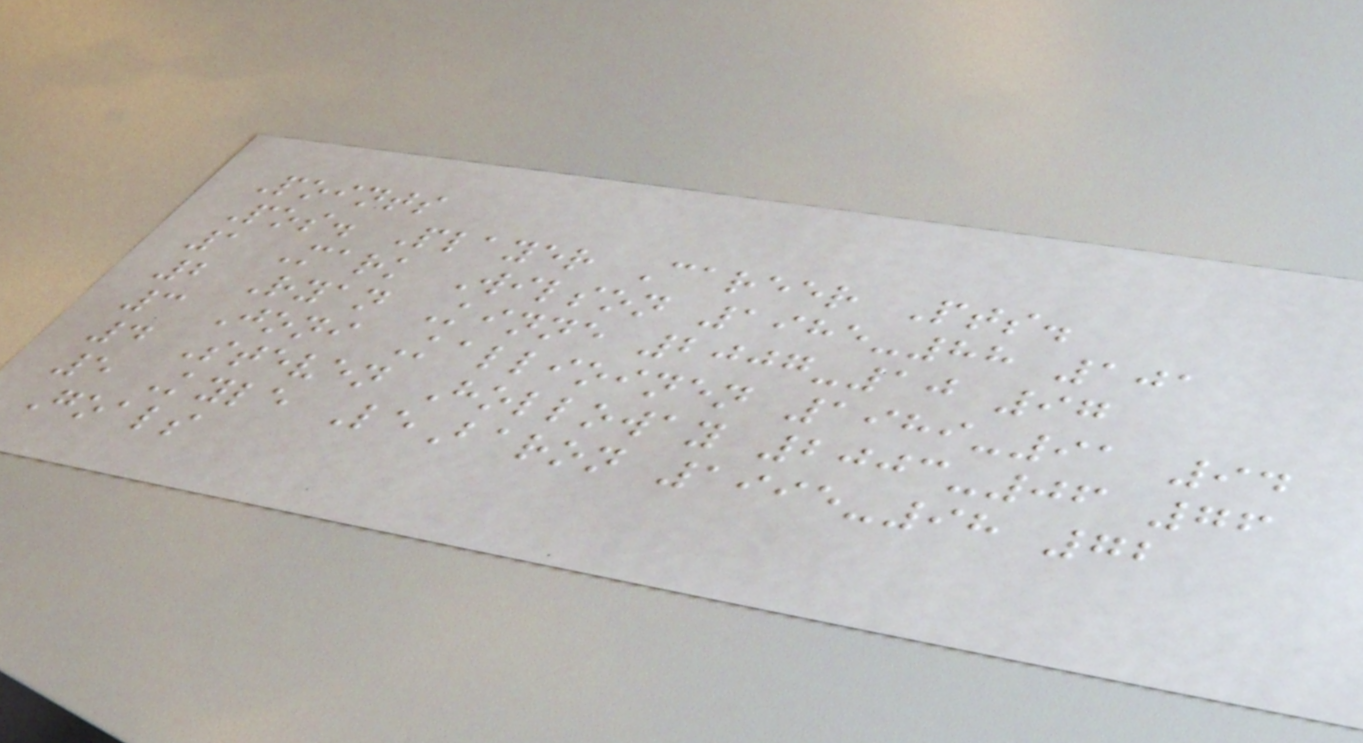Points
Pos. Player Career Pts.
1 Mark Wilson 1985-88 101
2 Ryan Kinne 2007-10 97
3 Joni Kallioinen 1989-91 94
4 Steven Holloway 2003-06 76
5 Kyle LeBaron 1995-98 72
Goals
